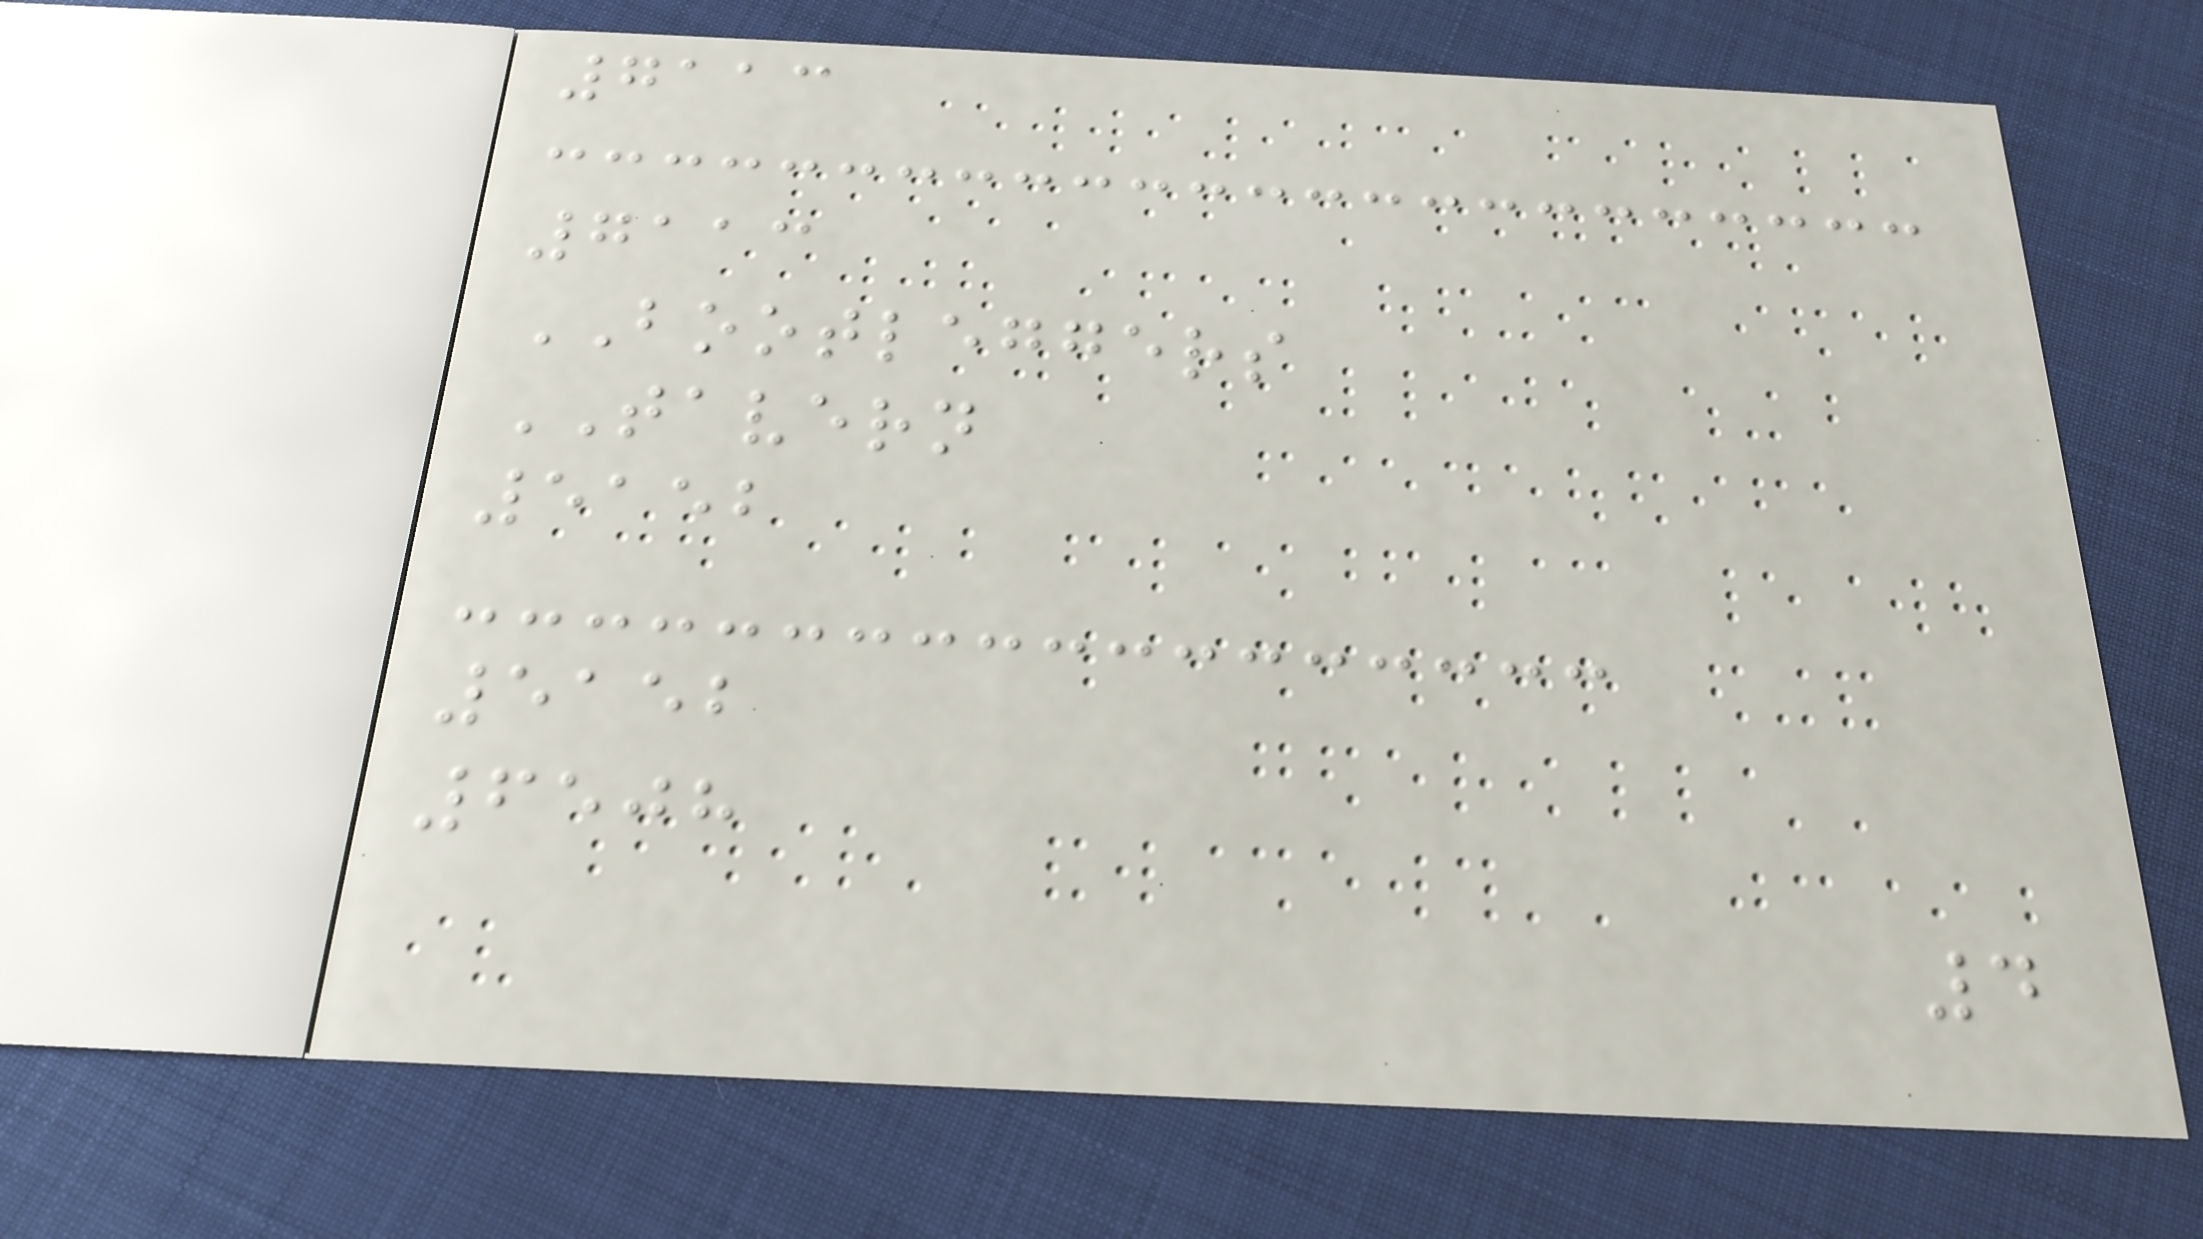7113
7113
BOOTLEGGERS
TAVERN
5152
5152
6508
4
